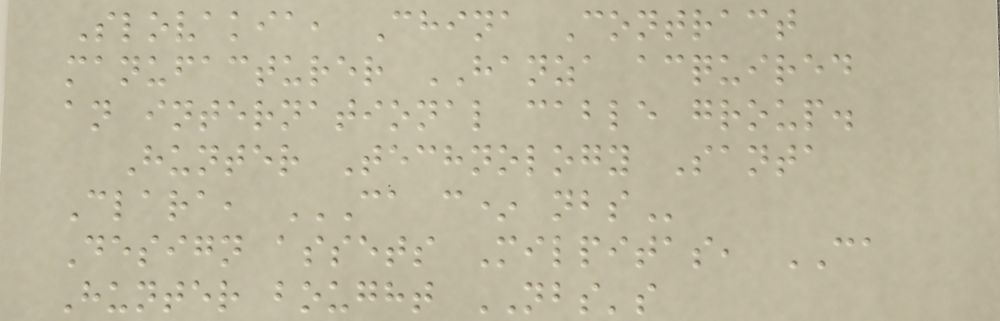Slovakia, China Contract
manufacturer HANZA acquired
an international cable group.
Hunter Technology Santa
Clara, CA C* NBS
Design assets Milpitas, CA
Hunter bought NBS's
